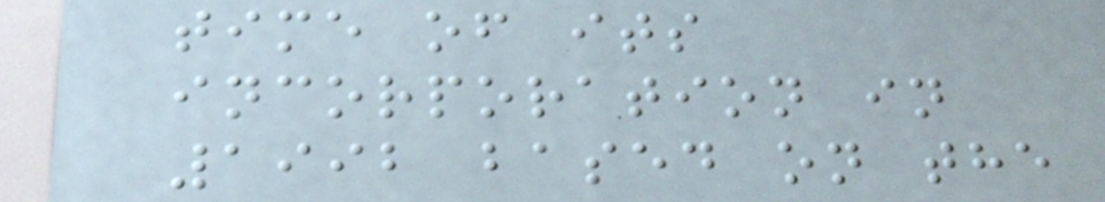time of its
incorporation in
1992 based on the
